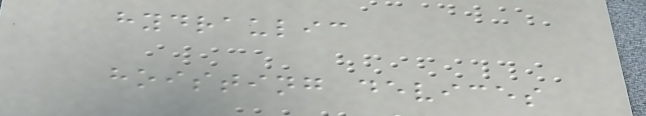hydraulic
hoisting devices
